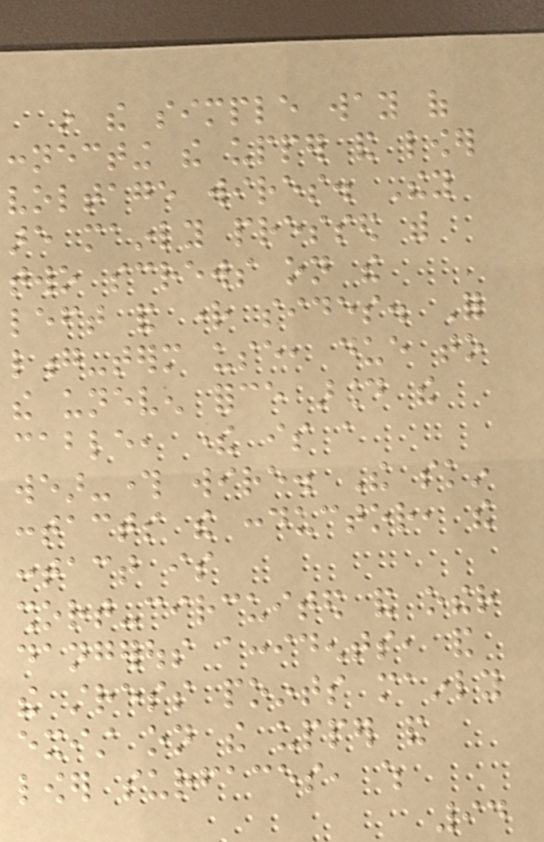in the simple way of
connecting the upper and lower
voltage wires. They
are mainly pressed with
two screws on the
left and right sides. For
long-term use, due to
the uneven force around the
cable, there is a
wear-through wire. The skin
contacts the conductor, the
contact is
short-circuited and other
dangerous accidents, and
the stress points mainly
exist on the upper and
lower surfaces, which
94
